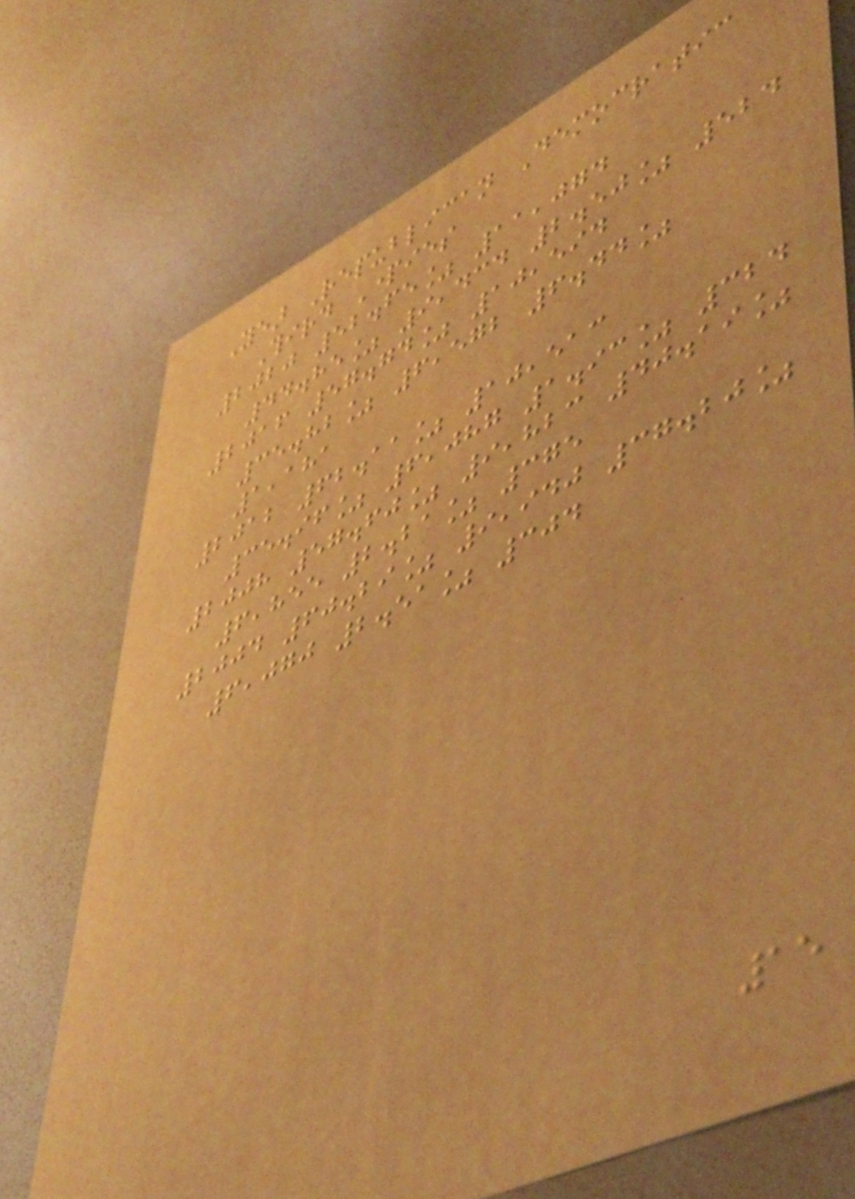Year Republican Democratic
Third Parties
2020 52.65% 11,074
44.85% 9,434 2.50% 524
2016 57.74% 10,594
35.82% 6,572 6.44%
1,181
2012 62.11% 10,513
35.96% 6,087 1.93% 324
2008 57.60% 9,823 40.19%
6,855 2.21% 375
2004 60.29% 9,940 37.20%
6,070 2.51% 304
15
